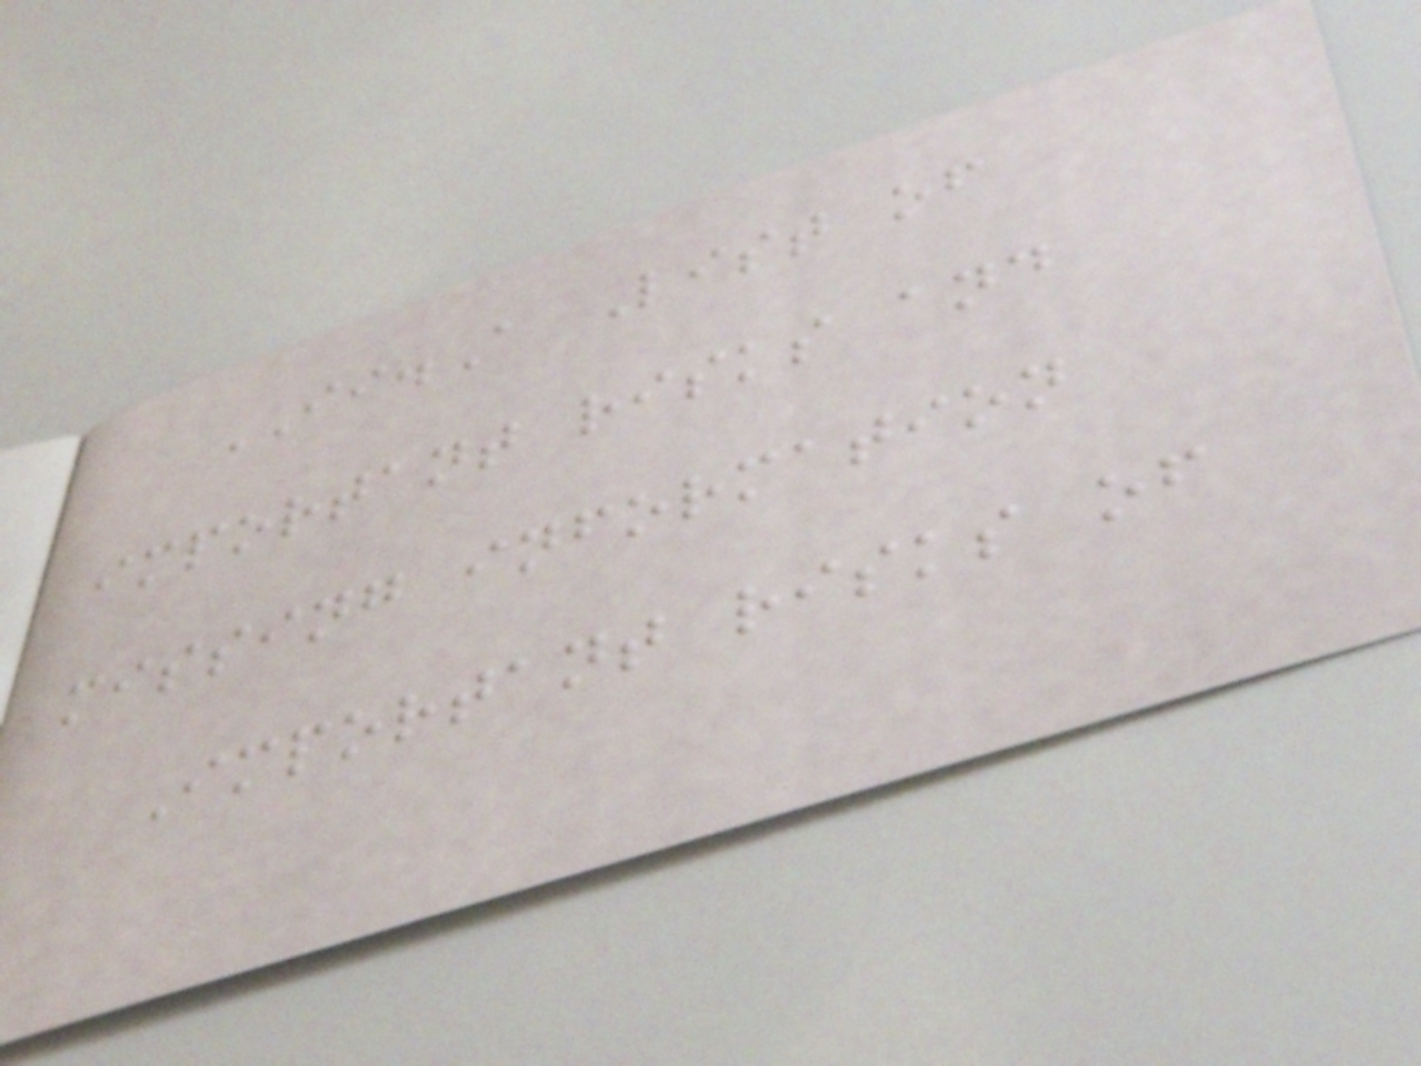II.A List of
important risks and
missing information
Important risks of
